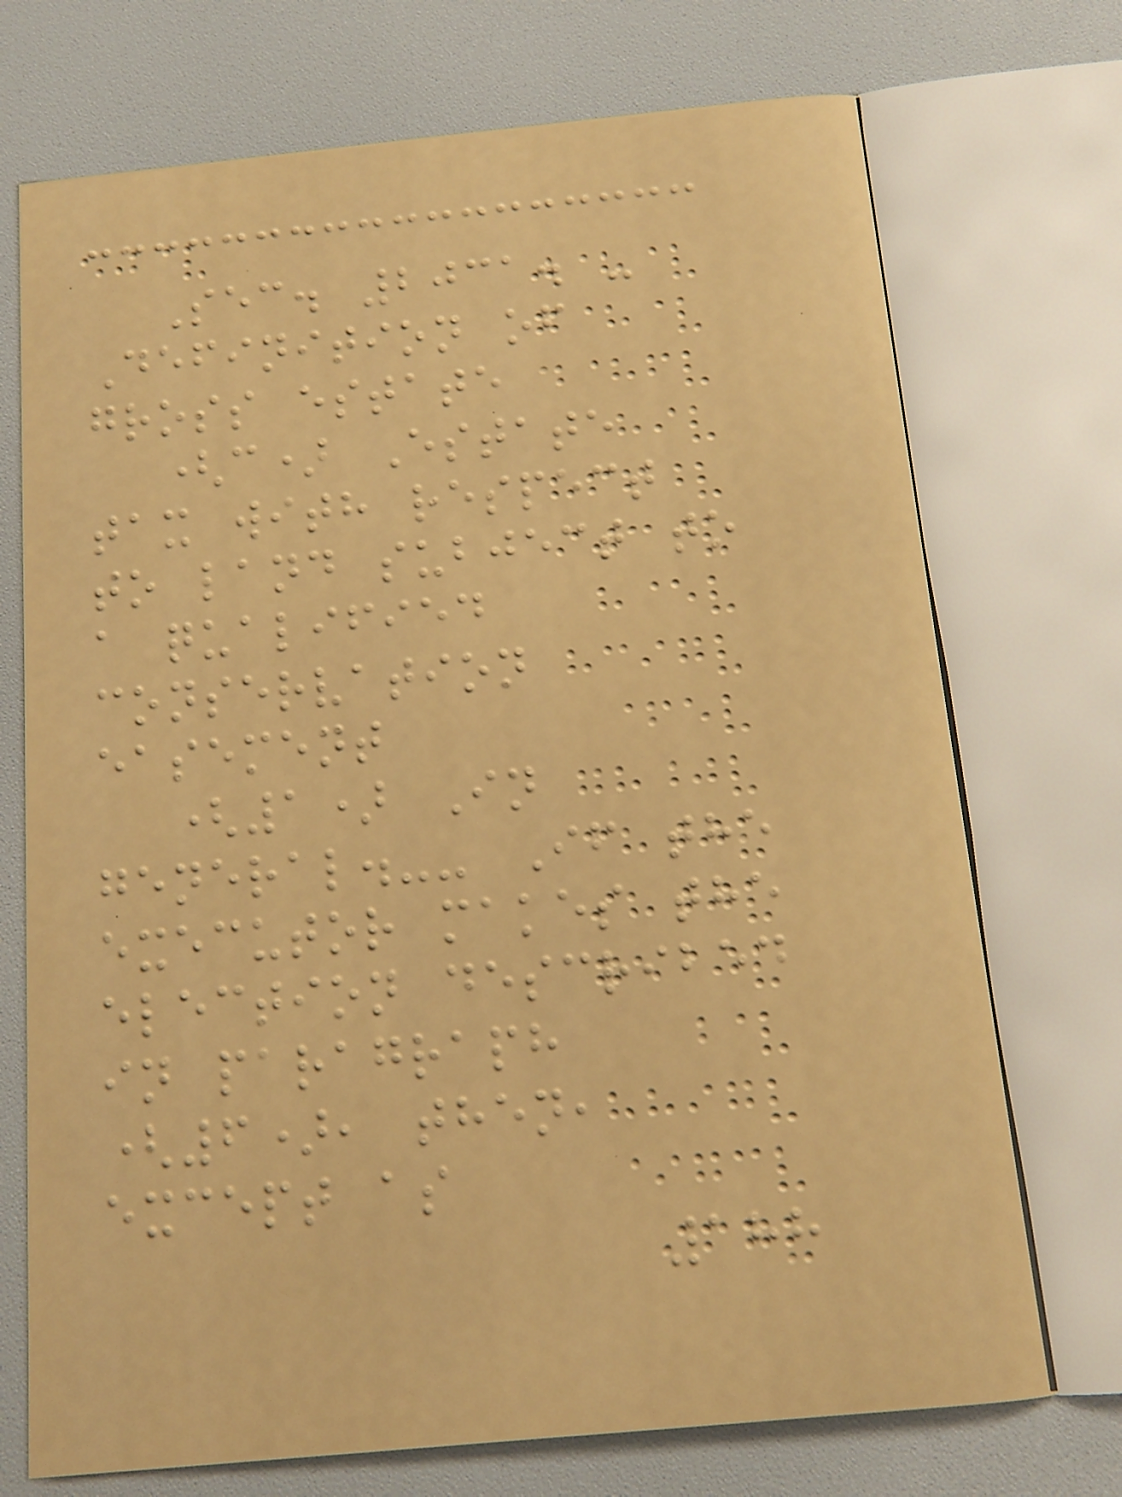Sec. 2031. -
Definition of
gross estate
(c) Estate
tax with respect
to land subject to
a qualified
conservation
easement
(1) In
general.-- If the
executor makes the
election described
in paragraph
(6), then,
except as
188
